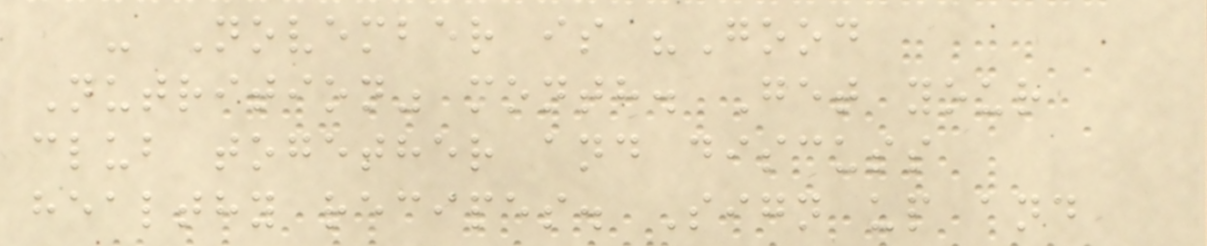- November is "Good
Nutrition" month. Get your
club together and discuss
healthy recipes. Sign up and
